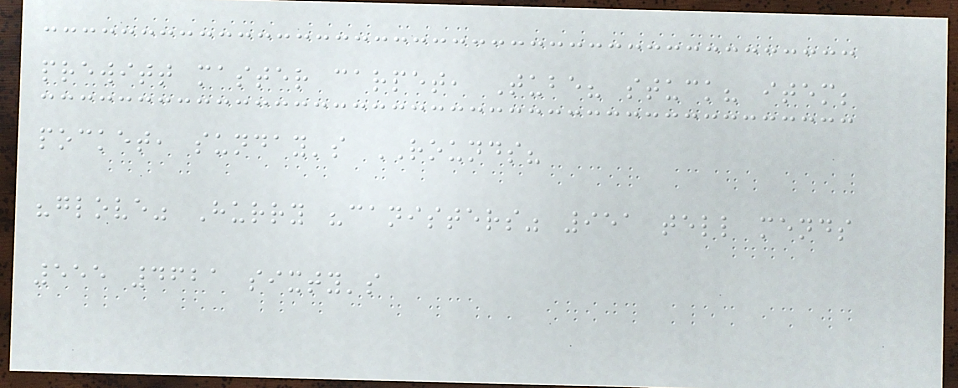prewitt master carpet, Tube? stuck? item;
pocket, sunday's ROUNDS?
"glove" Hurry "canisters" 951 tell mends
555 4621 sixty's
